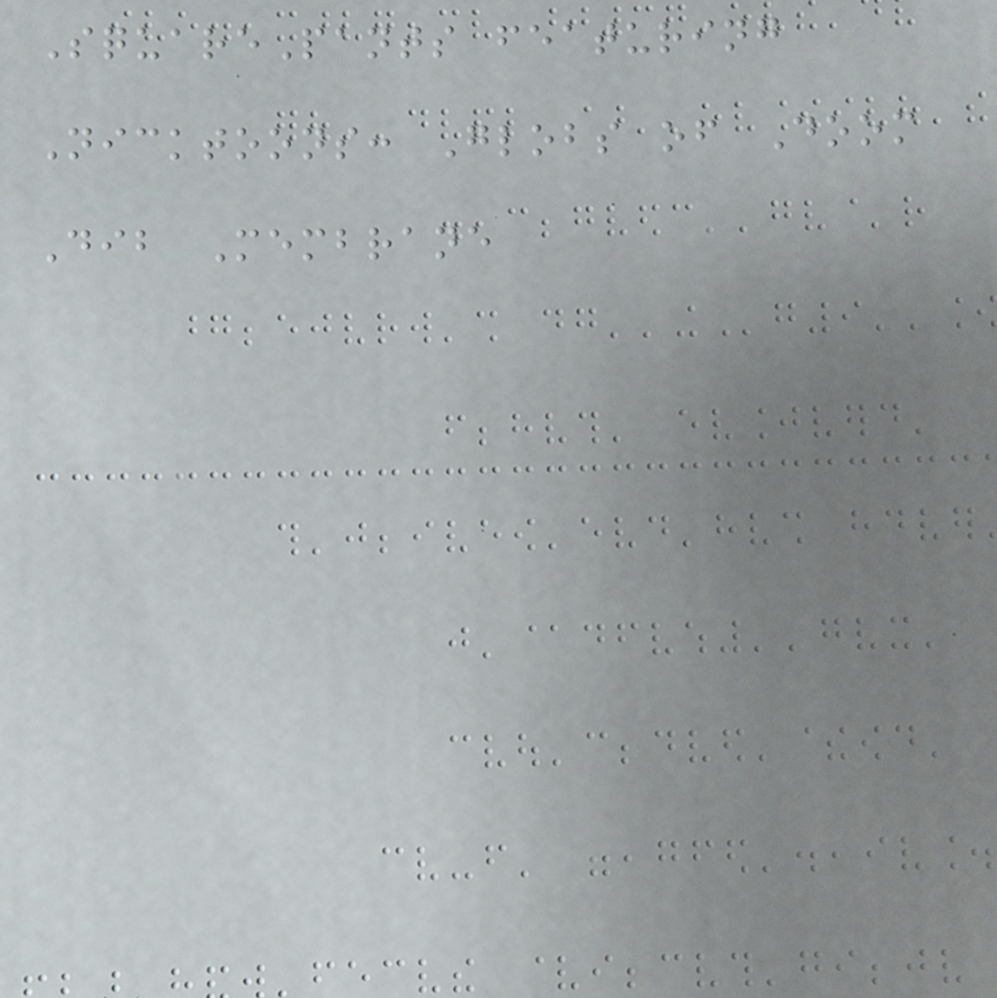SquarePants featuring
Nicktoons: Globs of Doom
Dib Membrane
